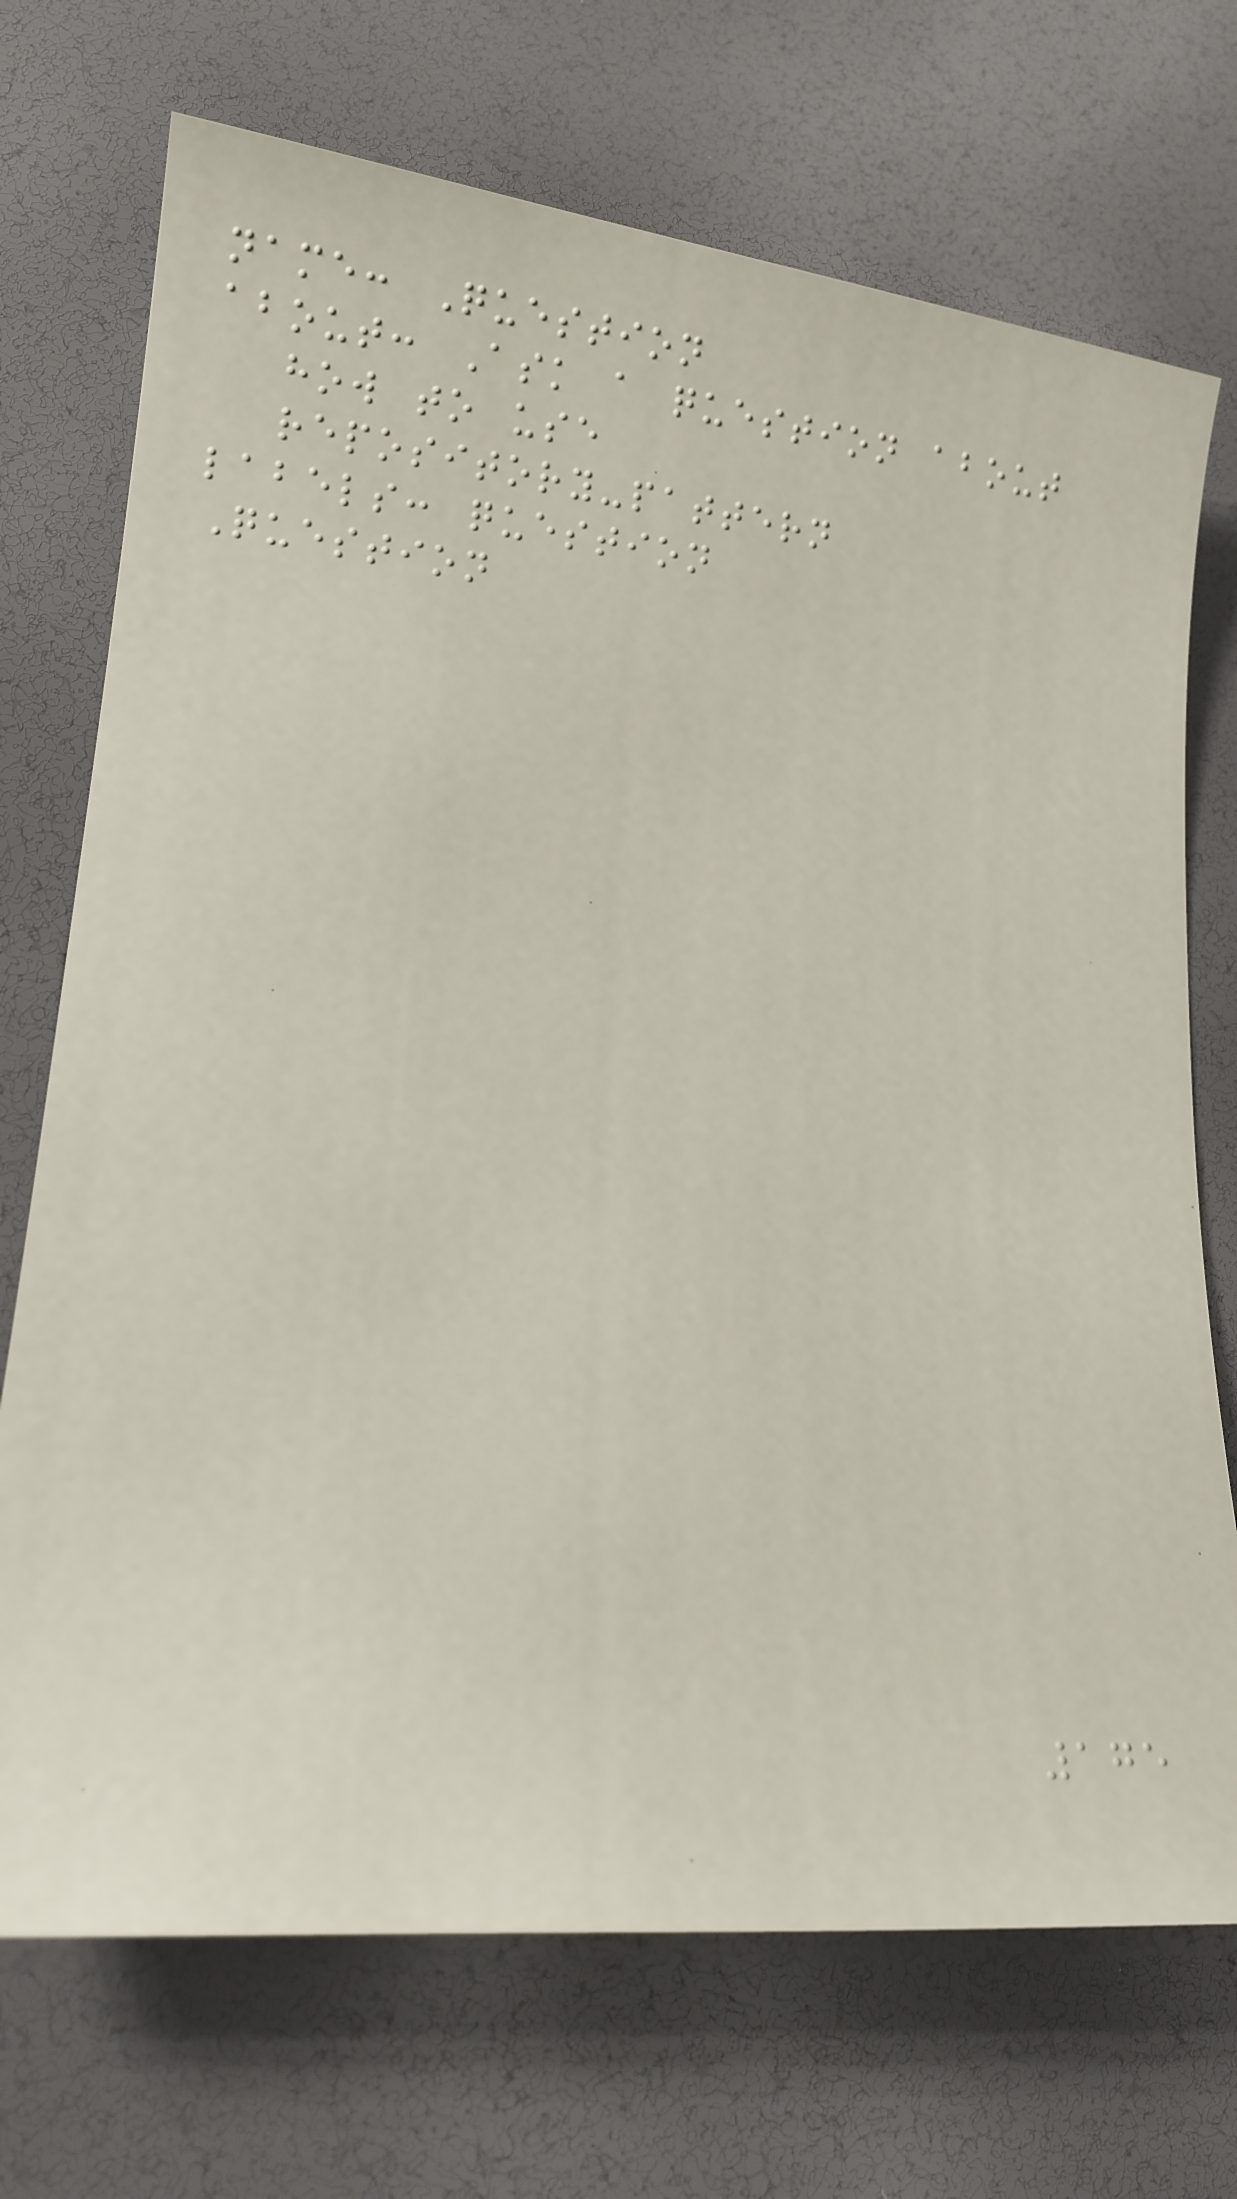name: Question
about: Ask a question about
how to use
repository-pattern
labels: question
Question
175
